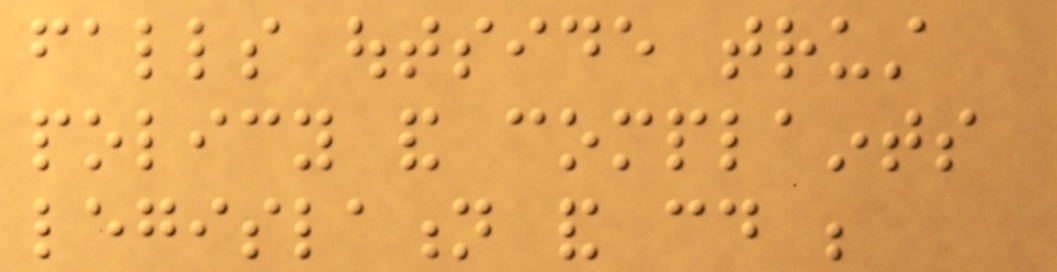falls outside trust
policy and complaints
legislation and could be
